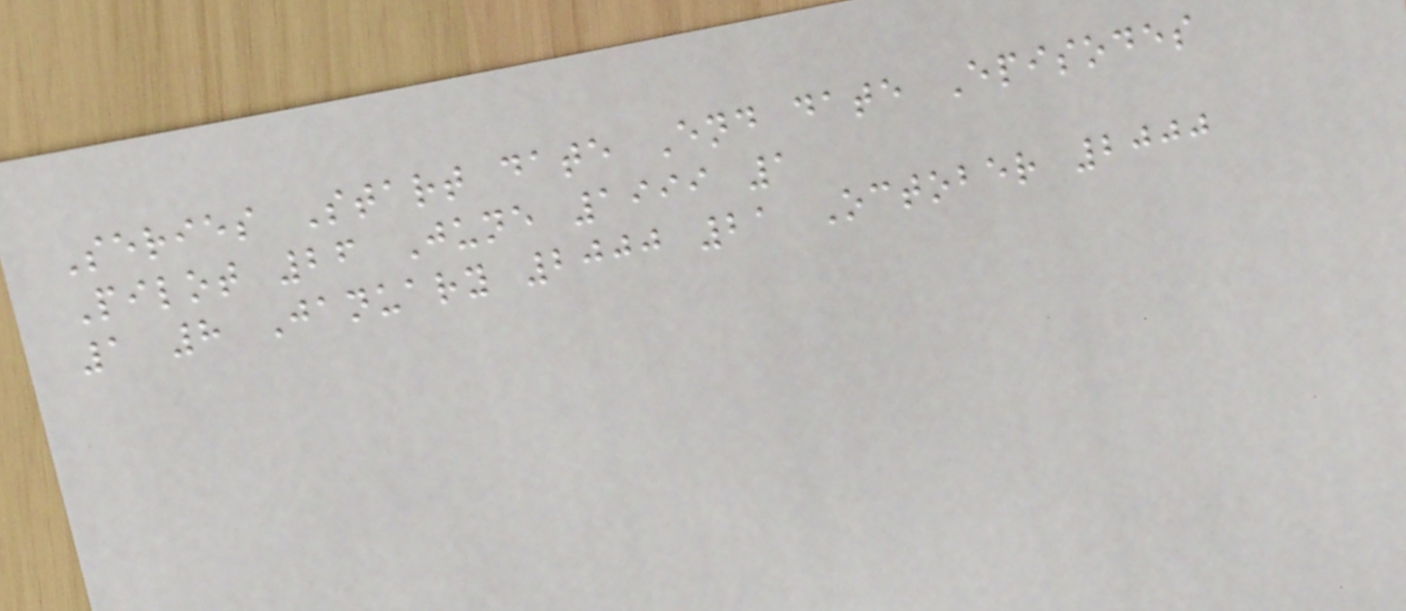Series Start date End date Episodes
Pilot 26 June 1999 1
1 8 January 2000 21 October 2000
